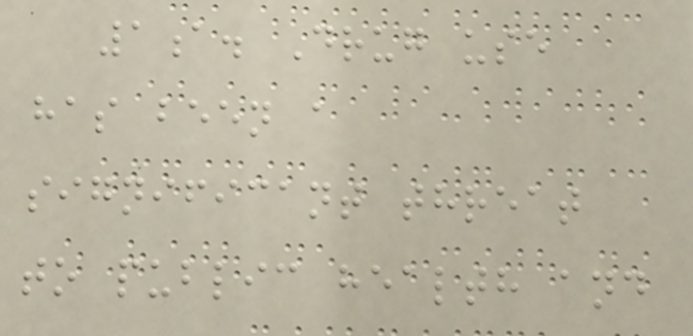1a. Drug use
has been a
significant threat
to public health and
